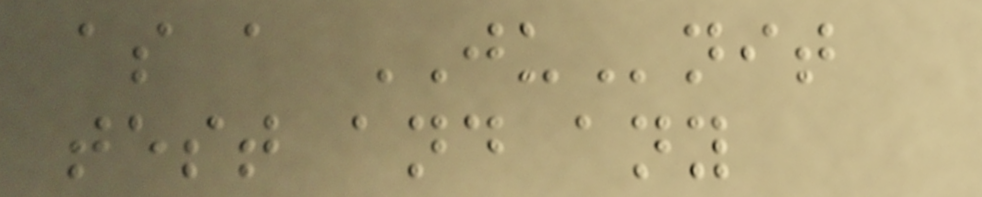as a JUnit
test and any
